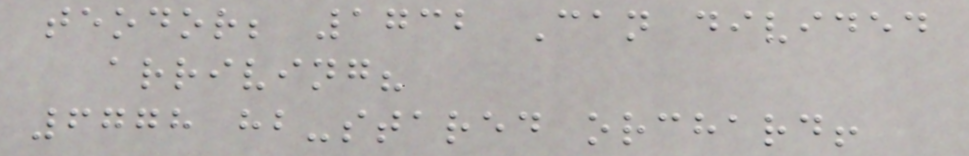teodor; 1732 Can divided
arriving?
6778 hb-stared orchard!
